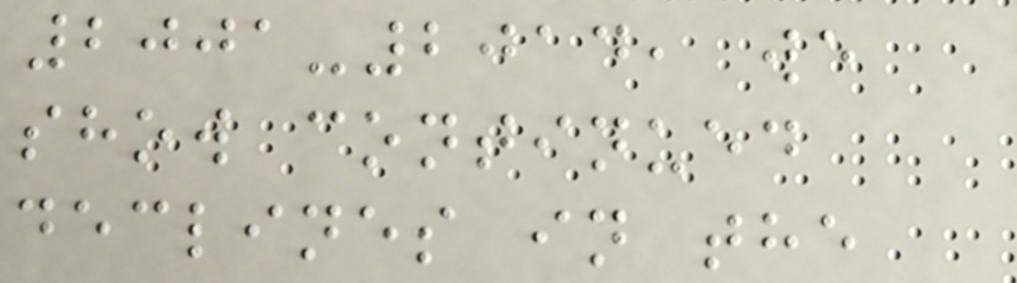2001-2014, we
show continued
declines in the
